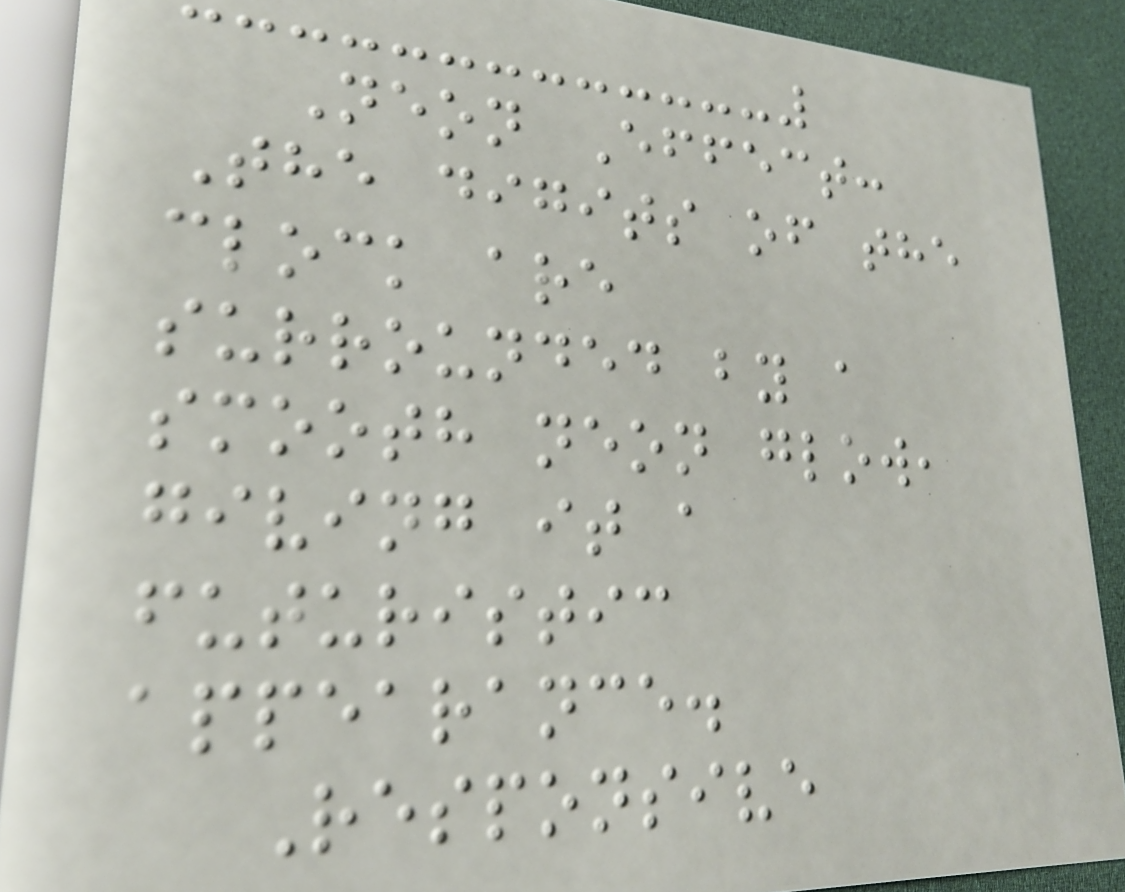Neon Effect:
The digits of the
clock are
surrounded by a
smooth neon glow,
giving it a
futuristic
appearance.
Responsive
